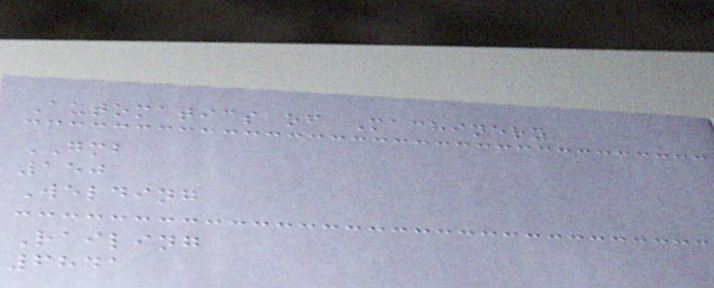Automatics of Machinery
GMB
150
Welding
Railing
6841
